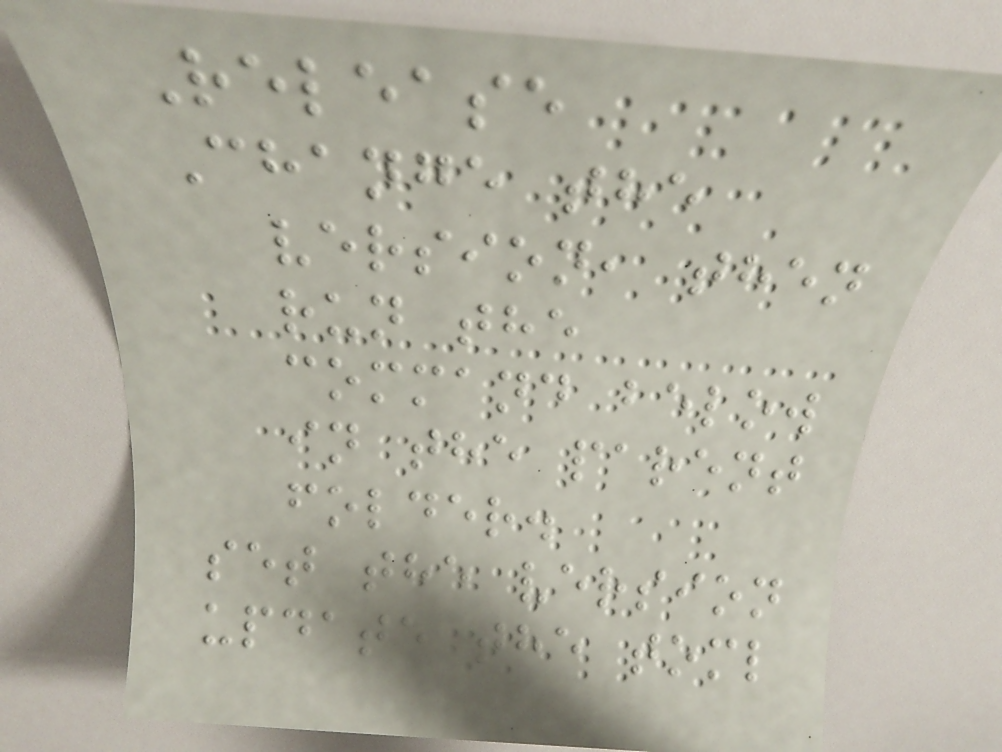Release
Change the
version, then
run the
command below
in the parent
folder.
set the version
update the toml
